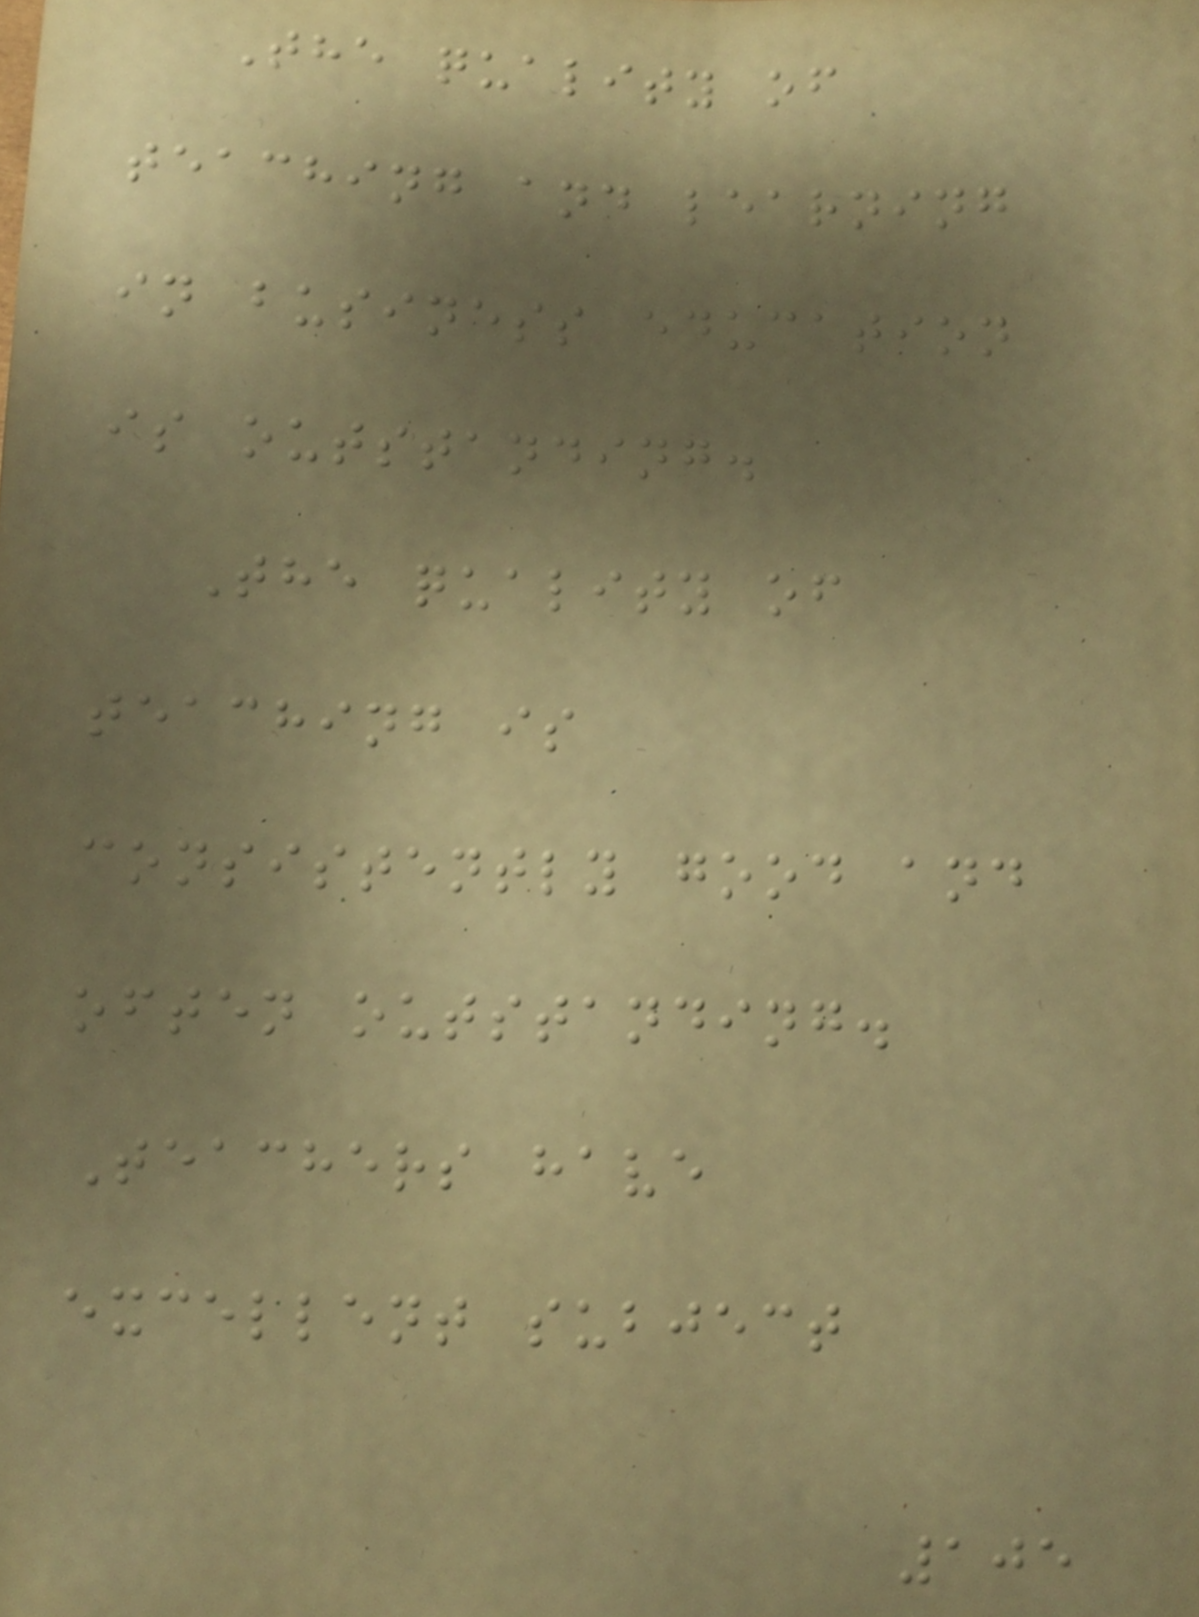The quality of
teaching and learning
in business education
is outstanding.
The quality of
teaching is
consistently good and
often outstanding.
Teachers have
excellent subject
105
